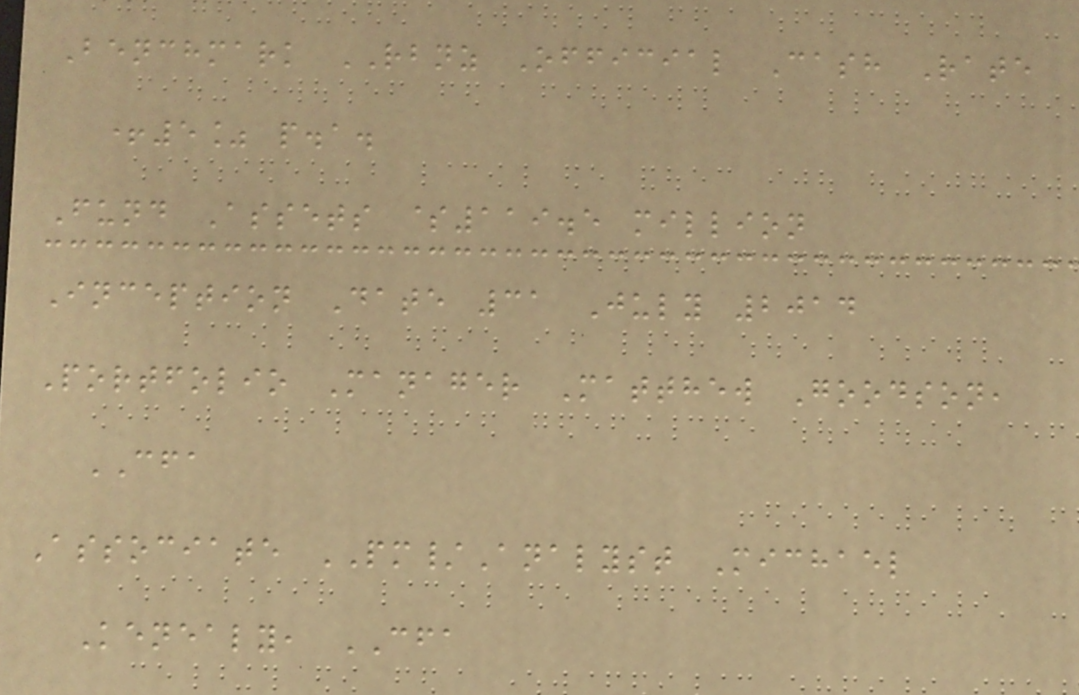Benchmark RBNZ Official Cash Rate
+5% p.a.
Fund Assets $119.5 million
Inception Date 31 July 2014
Portfolio Manager Matthew Goodson,
CFA
Associate PM/Analyst Michael
Kenealy, CFA
